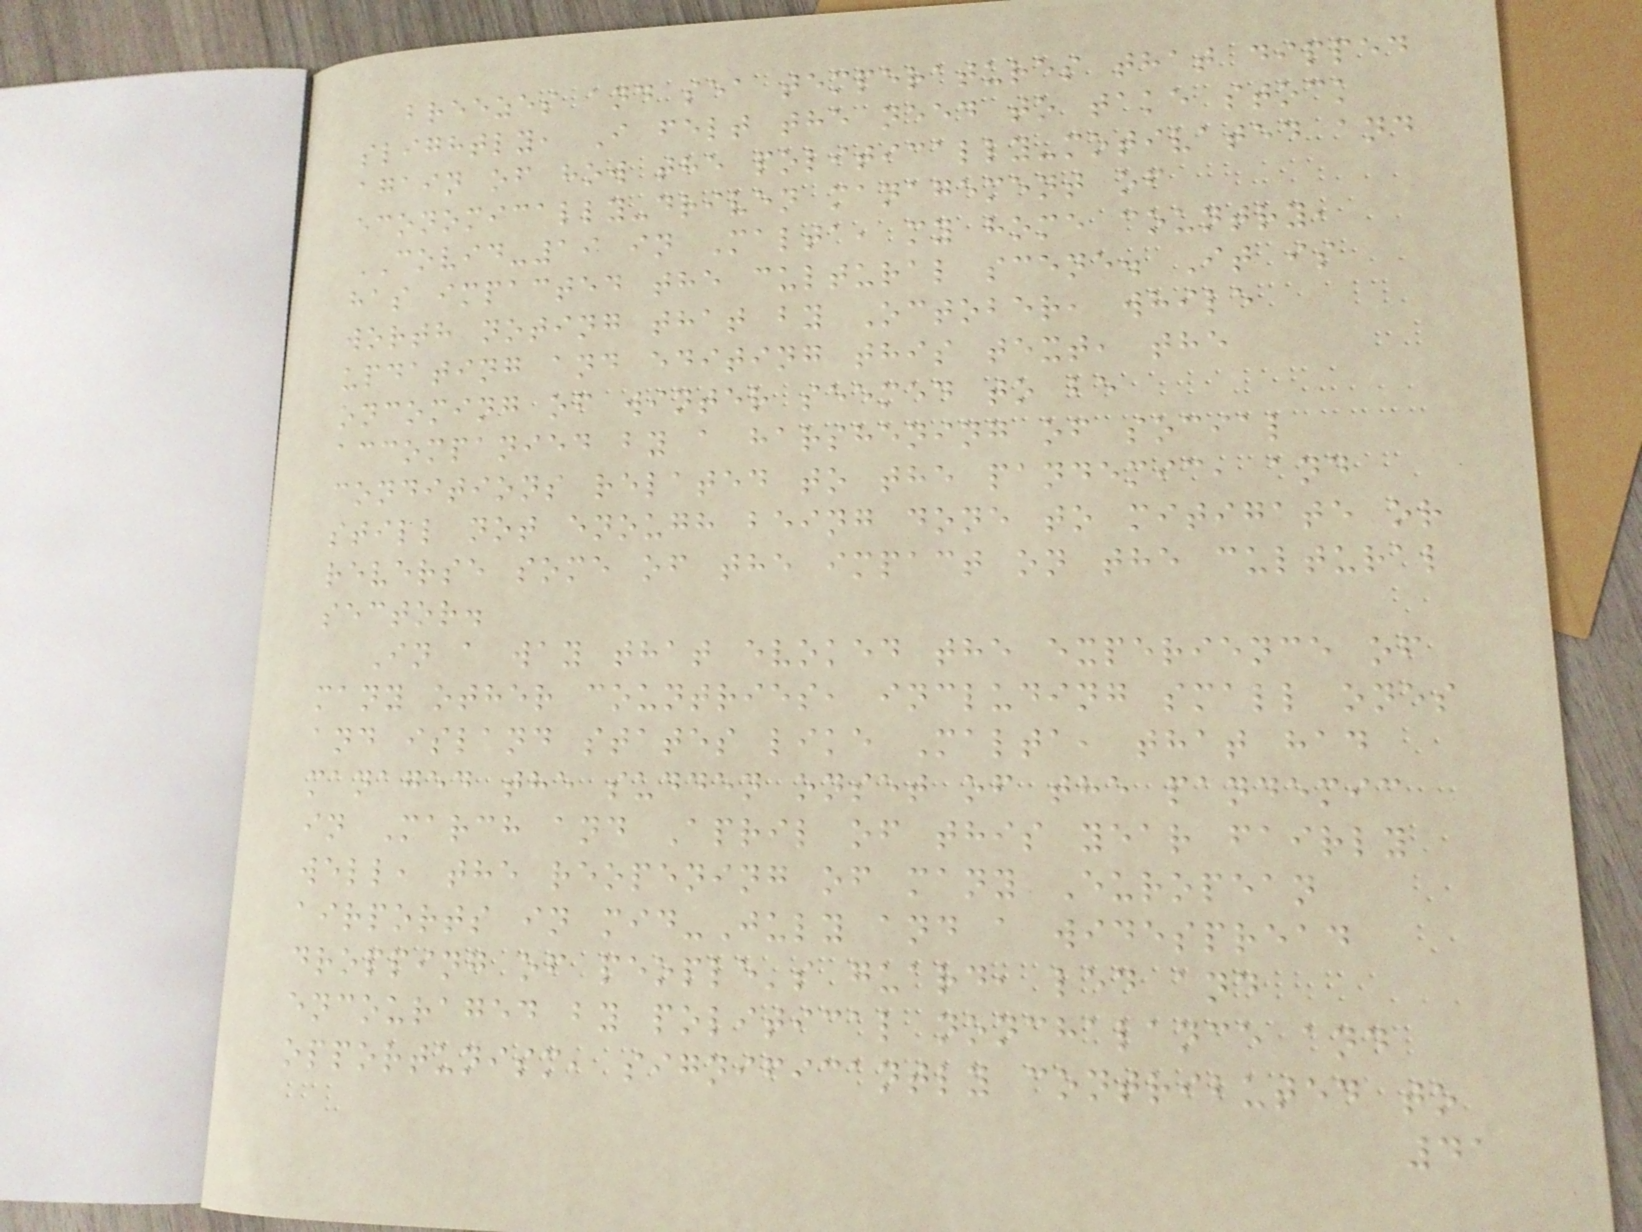breezes and sea temperatures that dipped
slightly, I felt the need to take stock
again of how the politically-motivated and
economically-driven management of
COVID-19 in Malta, my home country,
has impacted the cultural scene. It is
worth noting that by October, while
updating and editing this text, the
oncoming of winter seemed to be
accompanied by a harshening of social
conditions related to the pandemic, and
still not enough being done to mitigate or
reverse some of the impact on the cultural
sector.
In a way that evoked the experience of
many other countries, including small ones
and island states like Malta, that had
managed the sudden onset of the pandemic
in March and April of this year fairly
well, the reopening of many European
airports in mid-July and a widespread
dropping of people's guard, led and
encouraged by political nonchalance and
opportunism, significantly contributed to
41
